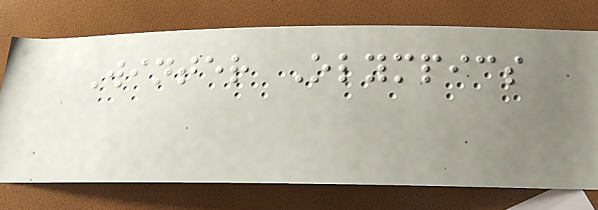Winter Olympics
